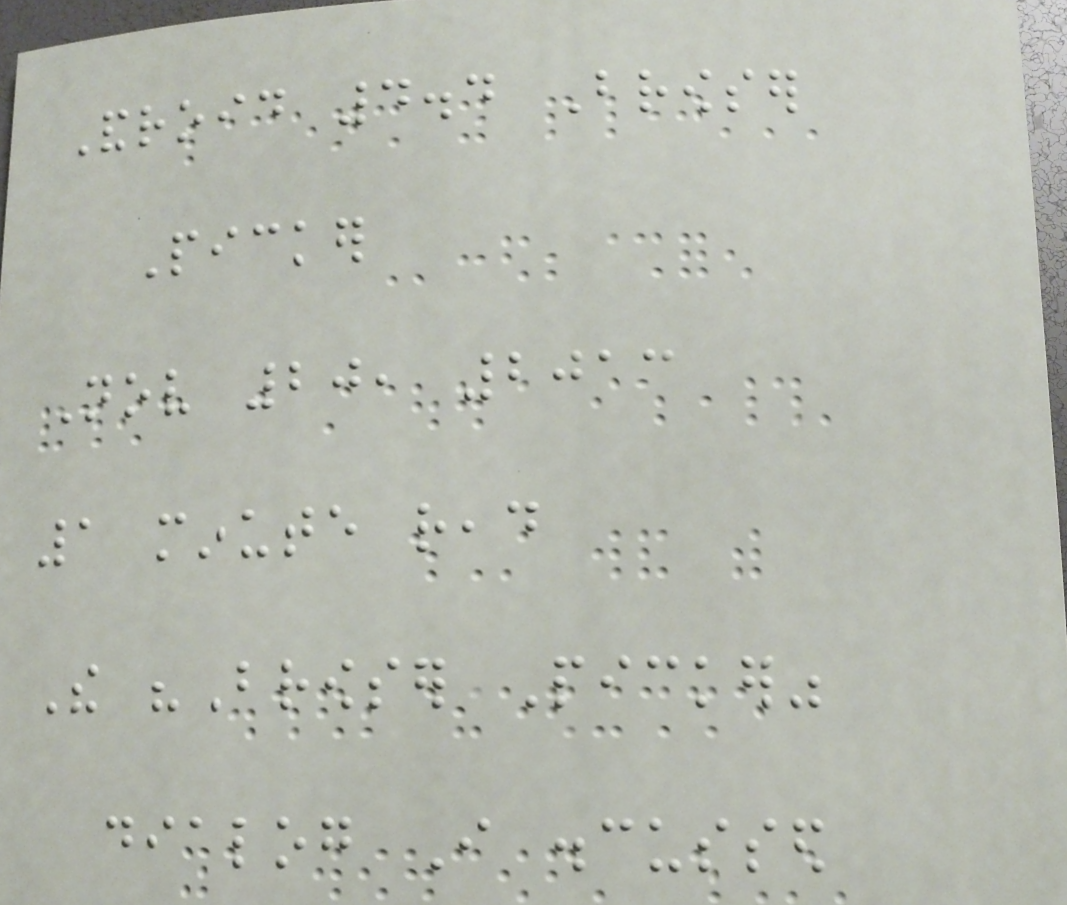Android 4.4 Browser
Picker
Nov 20, 2013
1 minute read
The "Browser Picker"
dialog I discussed
